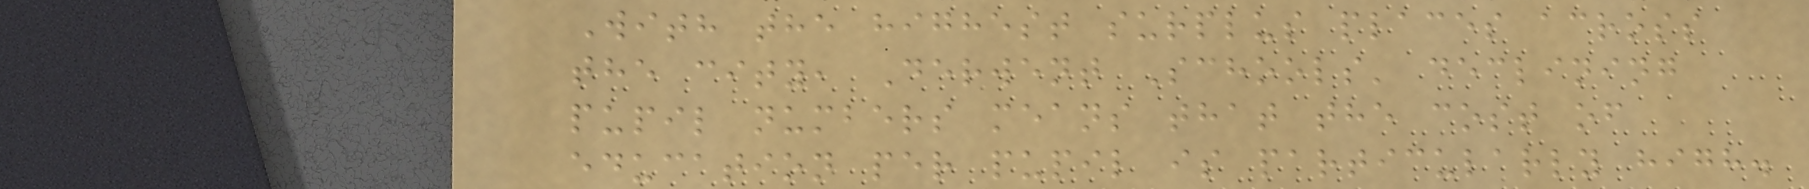With the highest surplus places across
the city, Derwent Schools' declining
pupil numbers means that the cost of
education per pupil is particularly high.
